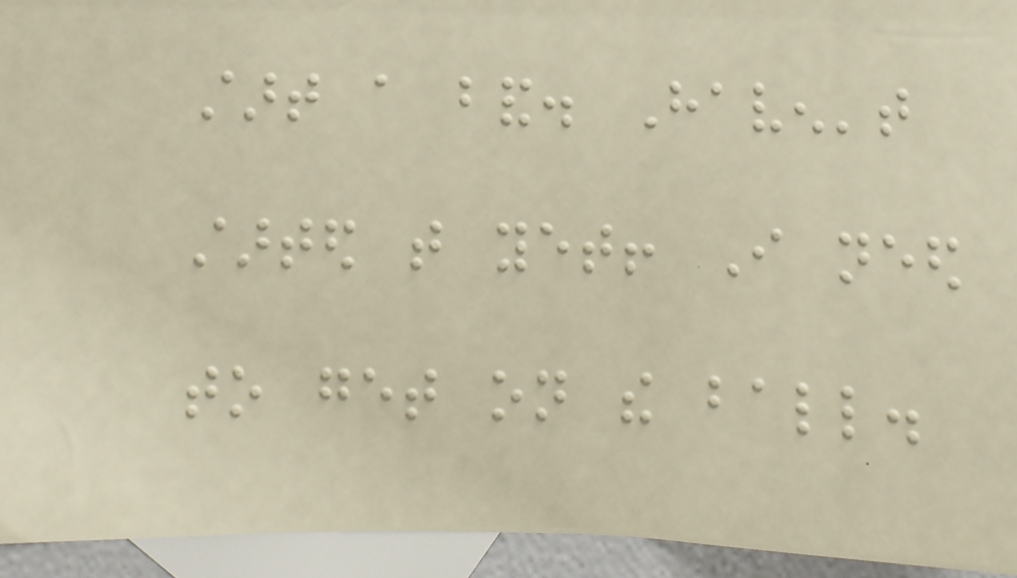start a band. Haven't
started that yet! I need
to get on the ball.
